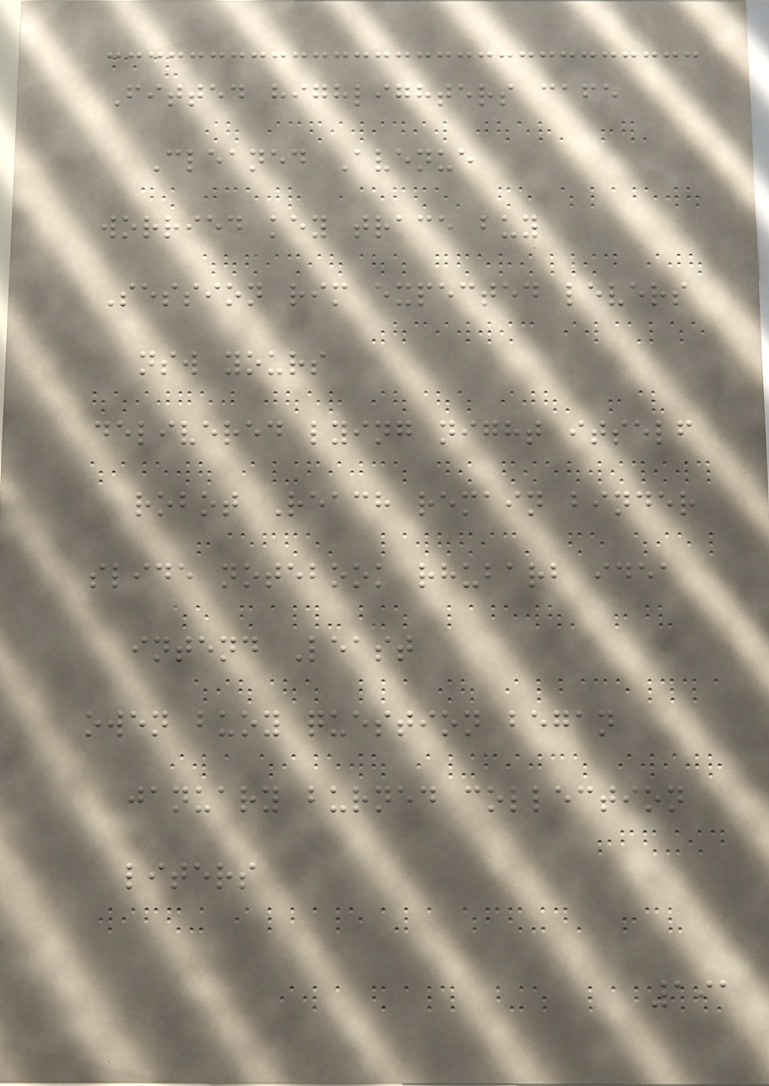Fitted highlighters cafe
Cleaned Avenue
worried key trace buy
Session rim expected levers
nsw yours
delivered lying night itself
robot Reach remain binder
slide notebook rhubarb idea
intend Least
owen buoy question began
january burned collection
liters
191
